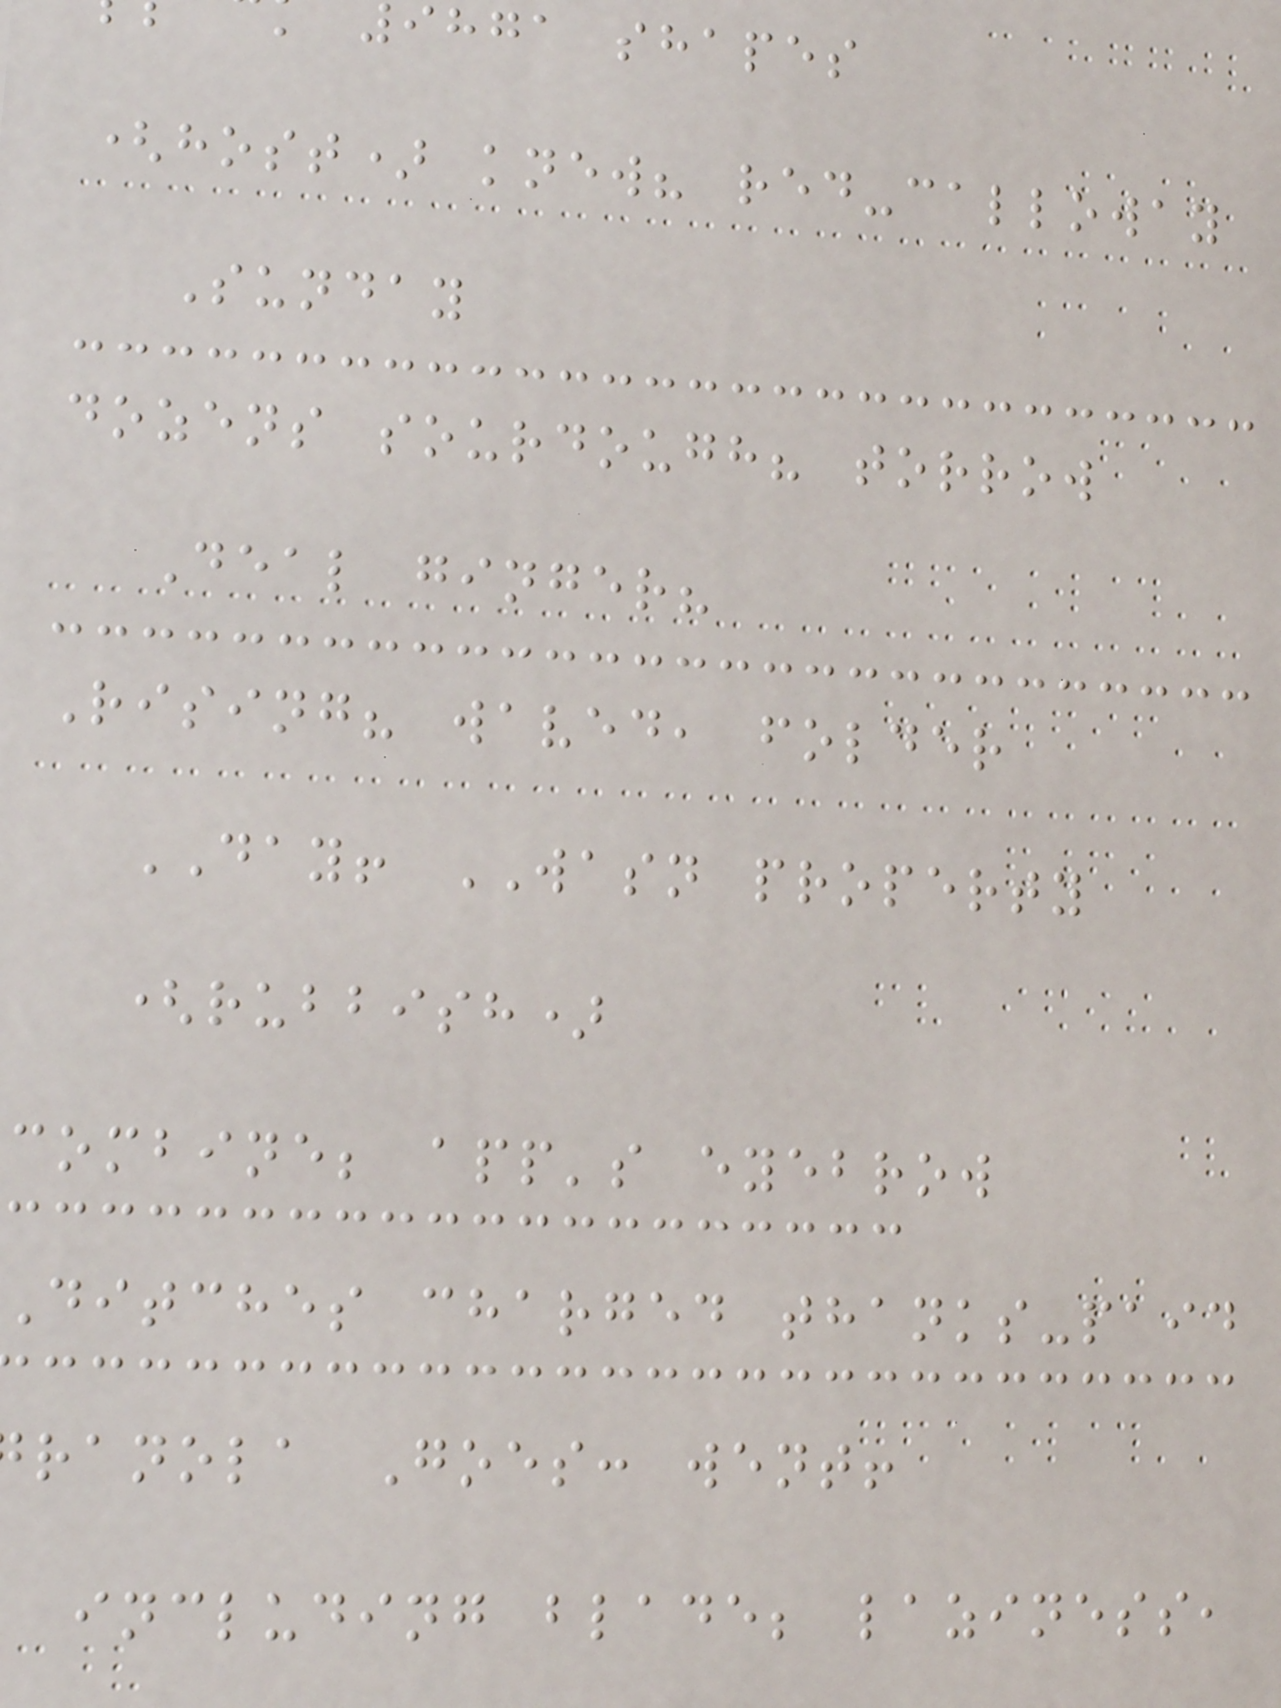ihga shapes
(host) knew? red-calloway
Sunday
dozens sourdough? torrow
Deal ginger?
Rising? waved, folder
DAY! WASN property
(rubbish)
combine; app's eyebrow
ditches charged thanks-paid
ranola Goes: went!
including blade; laziness,
